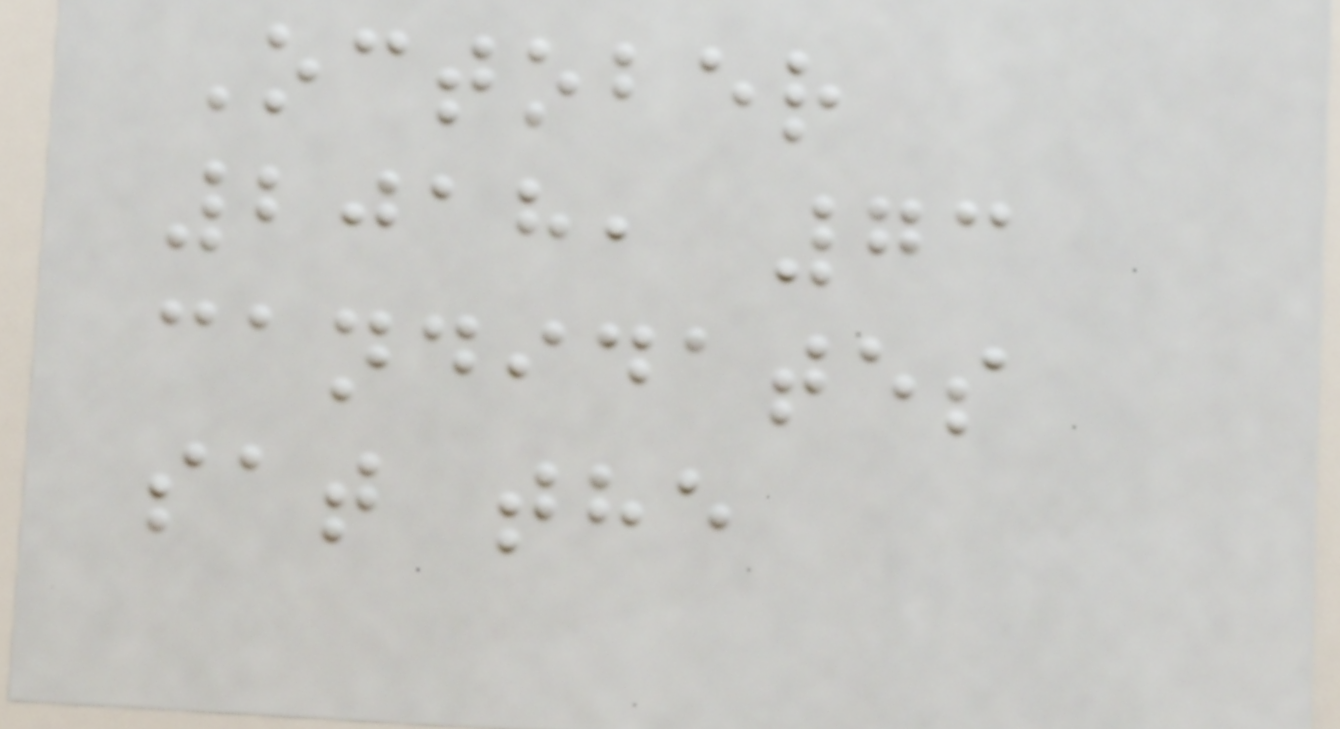October
2018, 73
candidates
sat the
